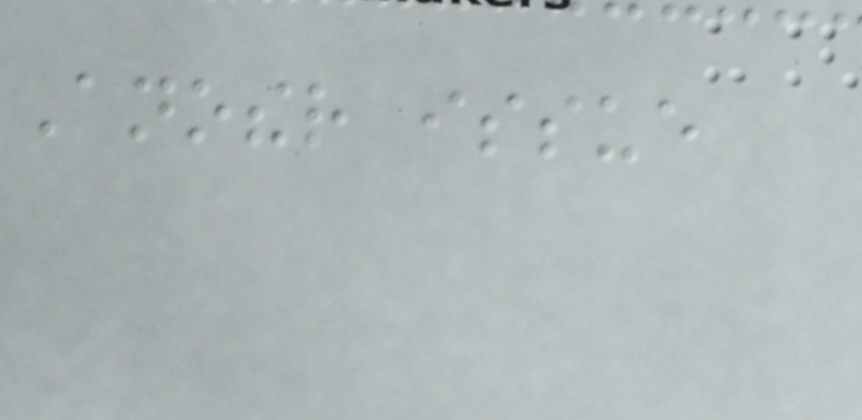Another issue
